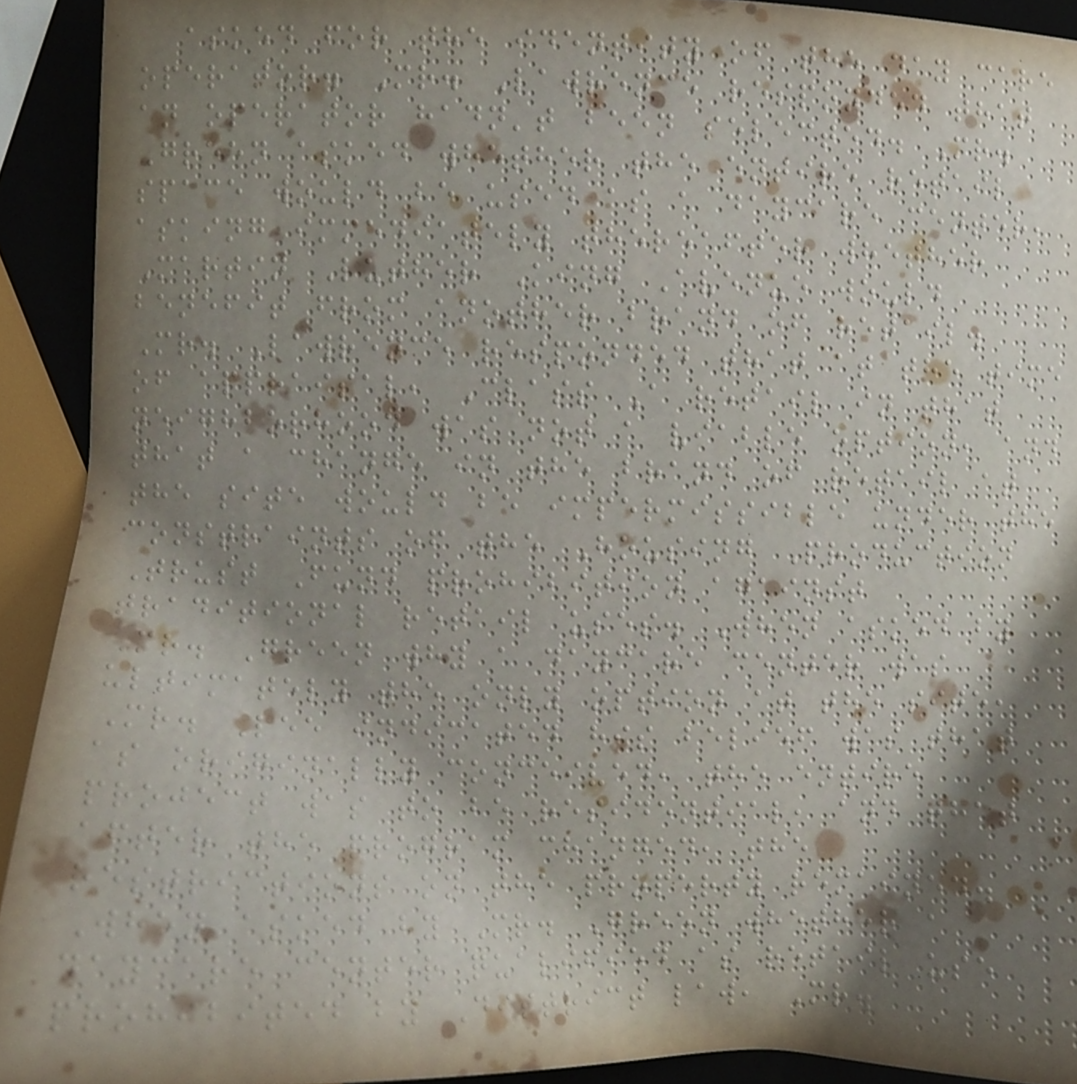asked for the identity of the day care
operator. Mr. Lawrence responded that
an operator hadn't been selected. Mr.
Green asked whether the entire retail
space would be used as a daycare center,
asking immediately thereafter whether
Martin Luther King Avenue would
benefit from another brand of retail.
Mr. Lawrence responded that at the time
of appraisal, Class A retail in that
neighborhood was not a viable option, and
that a change in the brand of retail at
the site would be impermissible under the
constraints of the Housing Production
Trust Fund prohibition against
traditional retail uses. When asked by
Mr. Green why a daycare center was
ultimately the only option at the site,
Mr. Lee indicated his belief was that
as originally conceived, the entire
project was to be residential, and that
after the program changed, the
restrictions on the property remained.
When asked by Mr. Green whether a
daycare center qualified as retail use
prohibited by District law, Mr.
